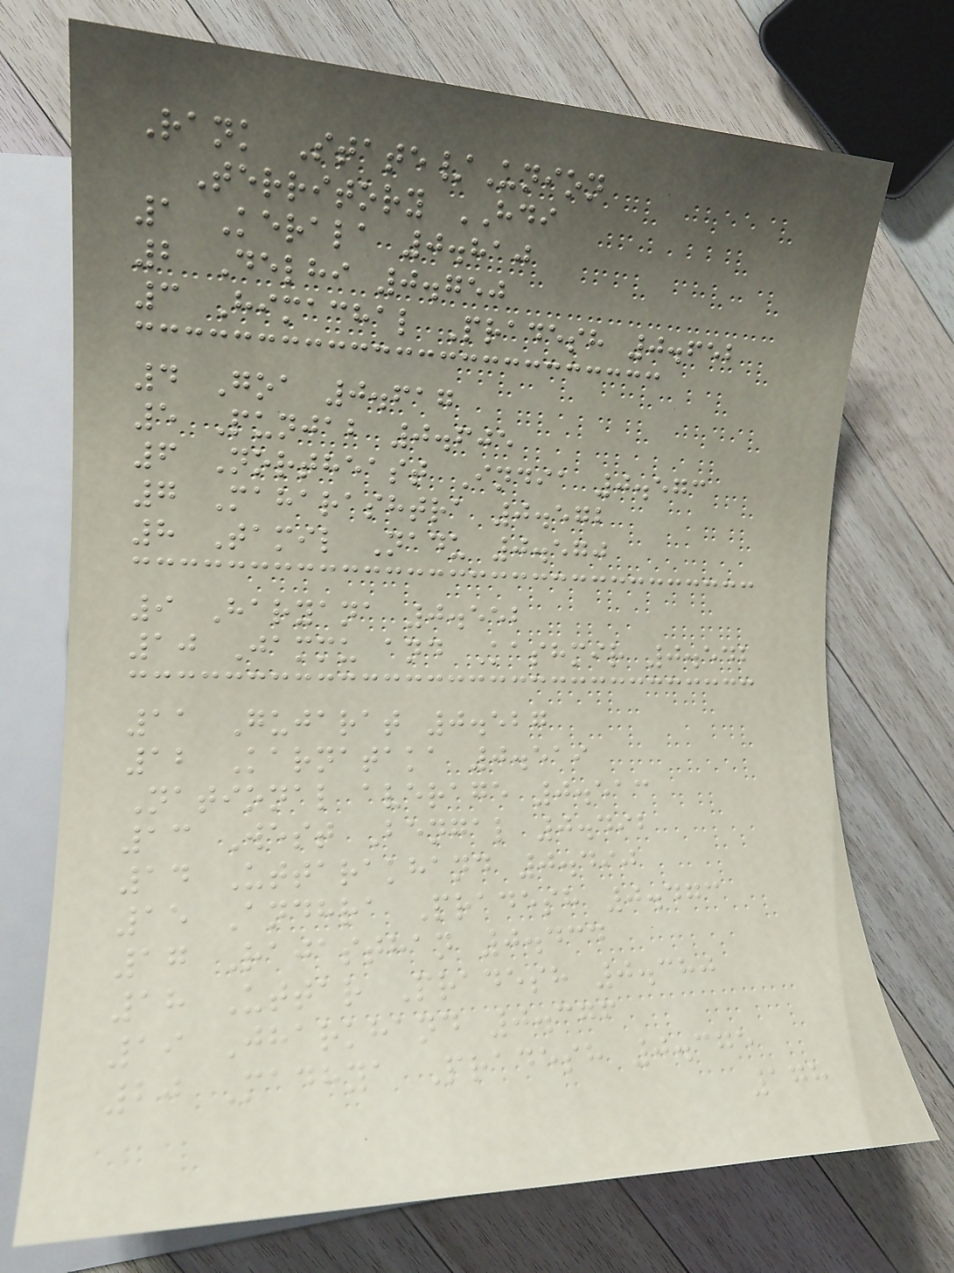Rank State/Union
Territory HDI
1 Kerala 0.810
2 Delhi 0.750
3 Himachal Pradesh 0.652
4 Goa 0.617
5 Punjab 0.605
6 Northeast India 0.573
7 Maharashtra 0.572
8 Tamil Nadu 0.570
9 Haryana 0.552
10 Jammu and Kashmir 0.542
11 Gujarat 0.527
12 Karnataka 0.519
National average 0.513
13 West Bengal 0.492
14 Uttarakhand 0.490
15 Andhra Pradesh 0.473
17 Rajasthan 0.434
18 Uttar Pradesh 0.380
19 Jharkhand 0.376
20 Madhya Pradesh 0.375
178
